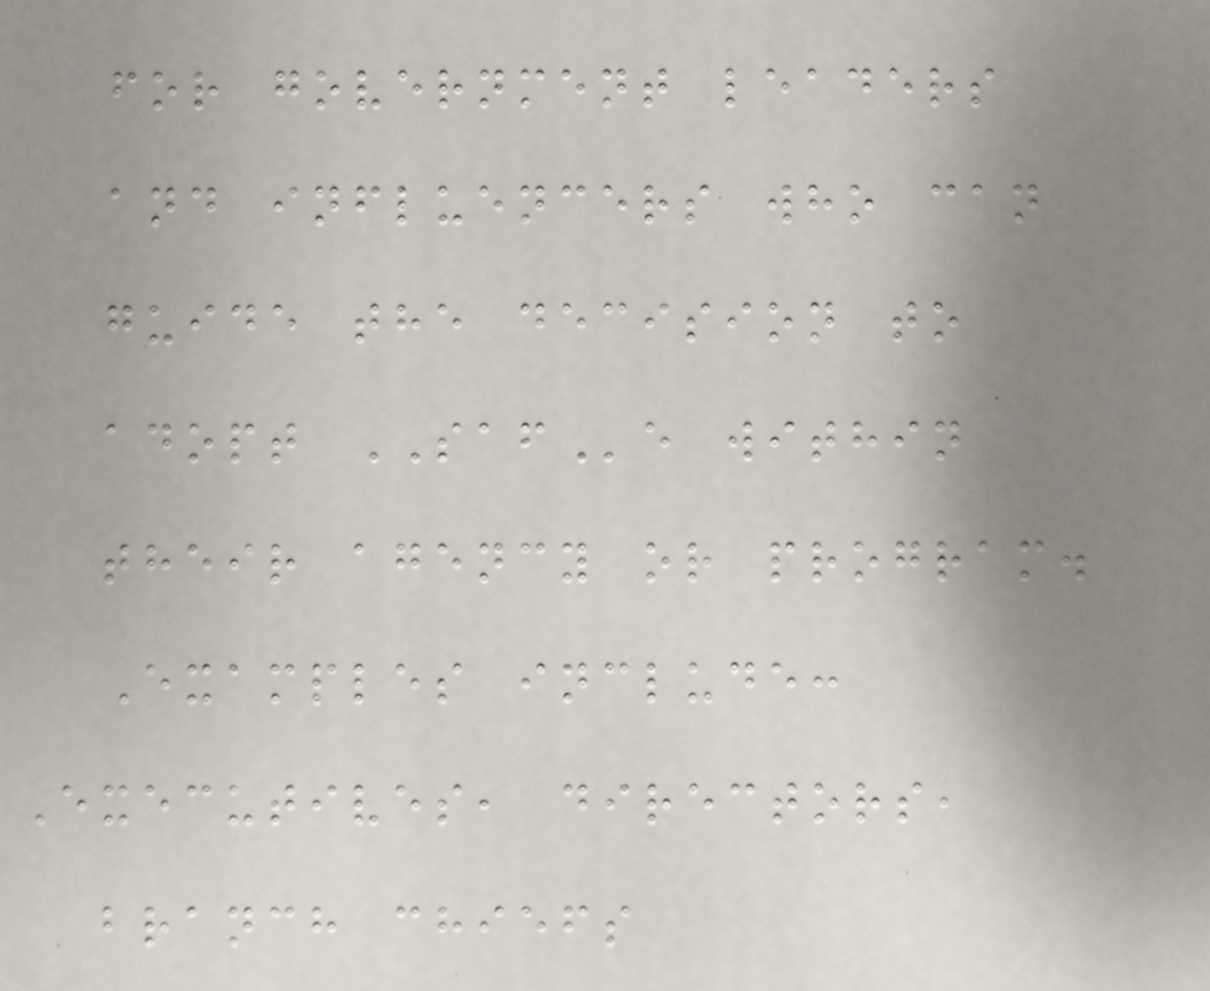for government leaders
and influencers who can
guide the decision to
adopt SAFe within
their agency or program.
Examples include:
Executives, directors,
branch chiefs
